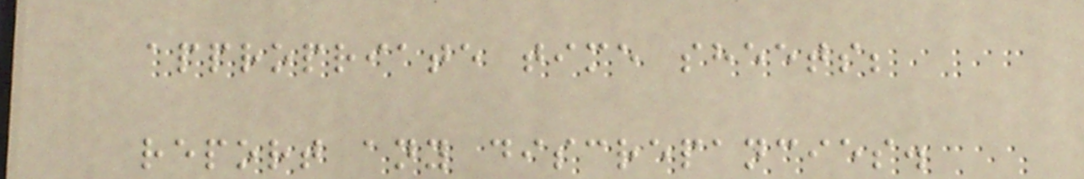appropriate time sheets;
report any discrepancies.
